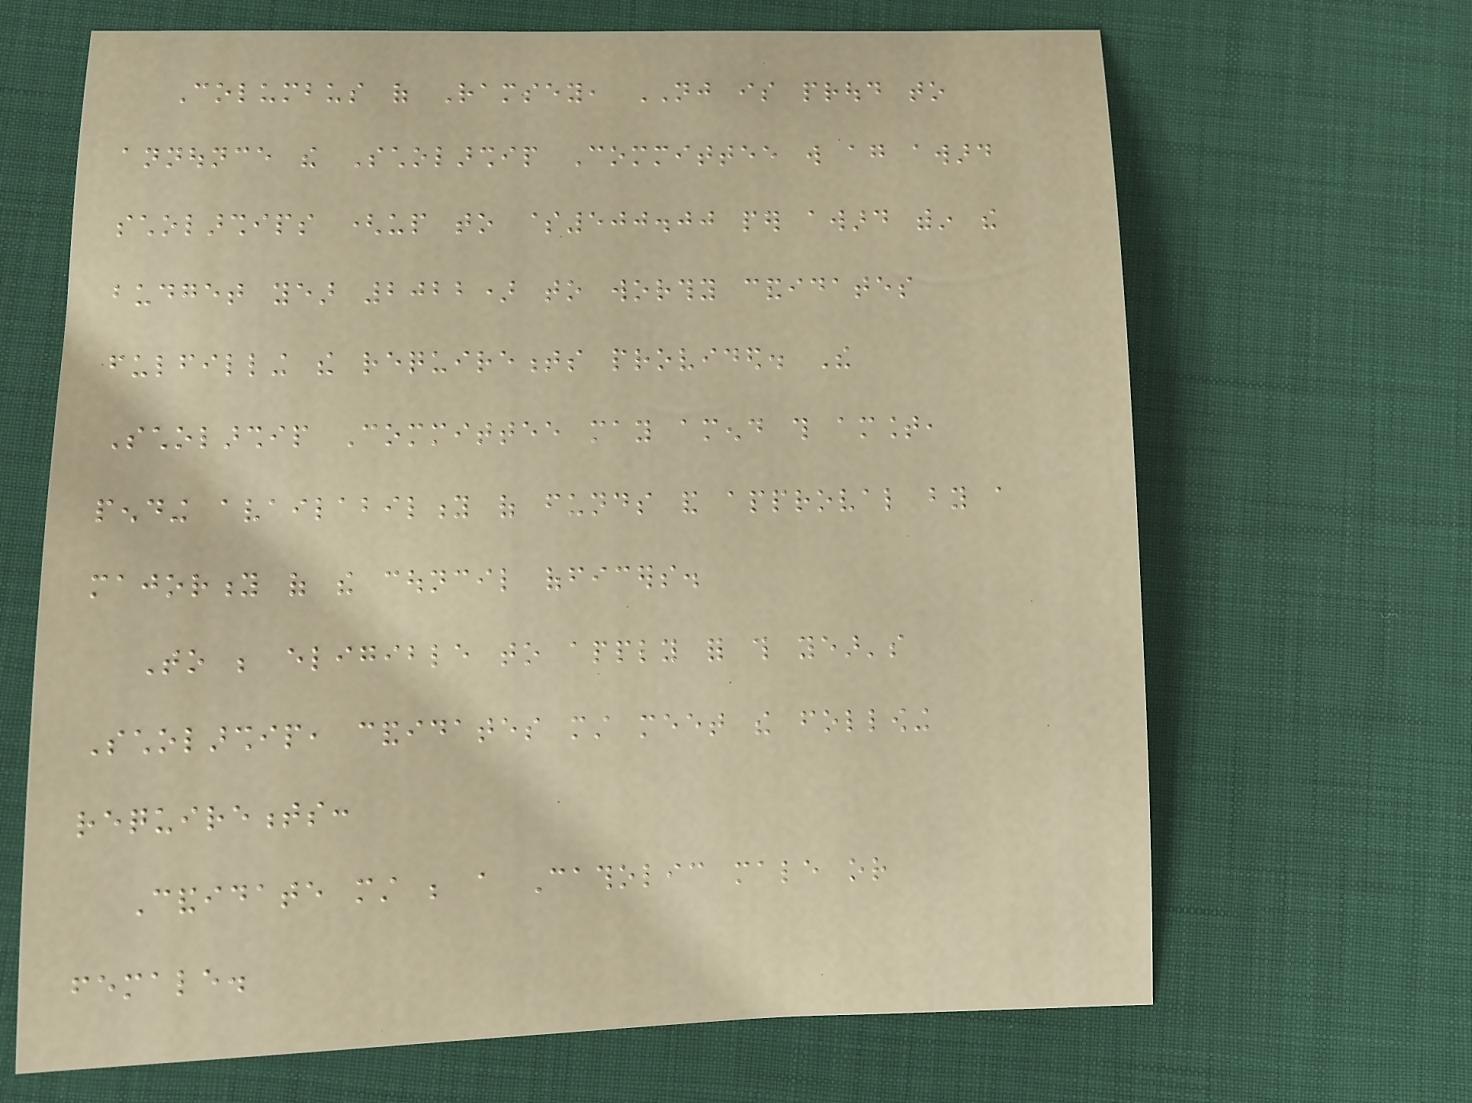Columbus of Ramsey, NJ is proud to
announce the Scholarship Committee will again award
scholarships (up to $500.00 per award within the
budget year 2022) to worthy candidates
fulfilling the requirements provided. The
Scholarship Committee may amend this amount,
pending availability of funds and approval by a
majority of the council officers.
To be eligible to apply for this year's
Scholarship, candidates must meet the following
requirements:
Candidate must be a Catholic male or
female.
